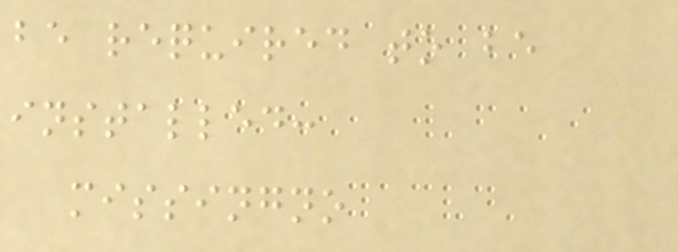be required to be
installed:
missingno
